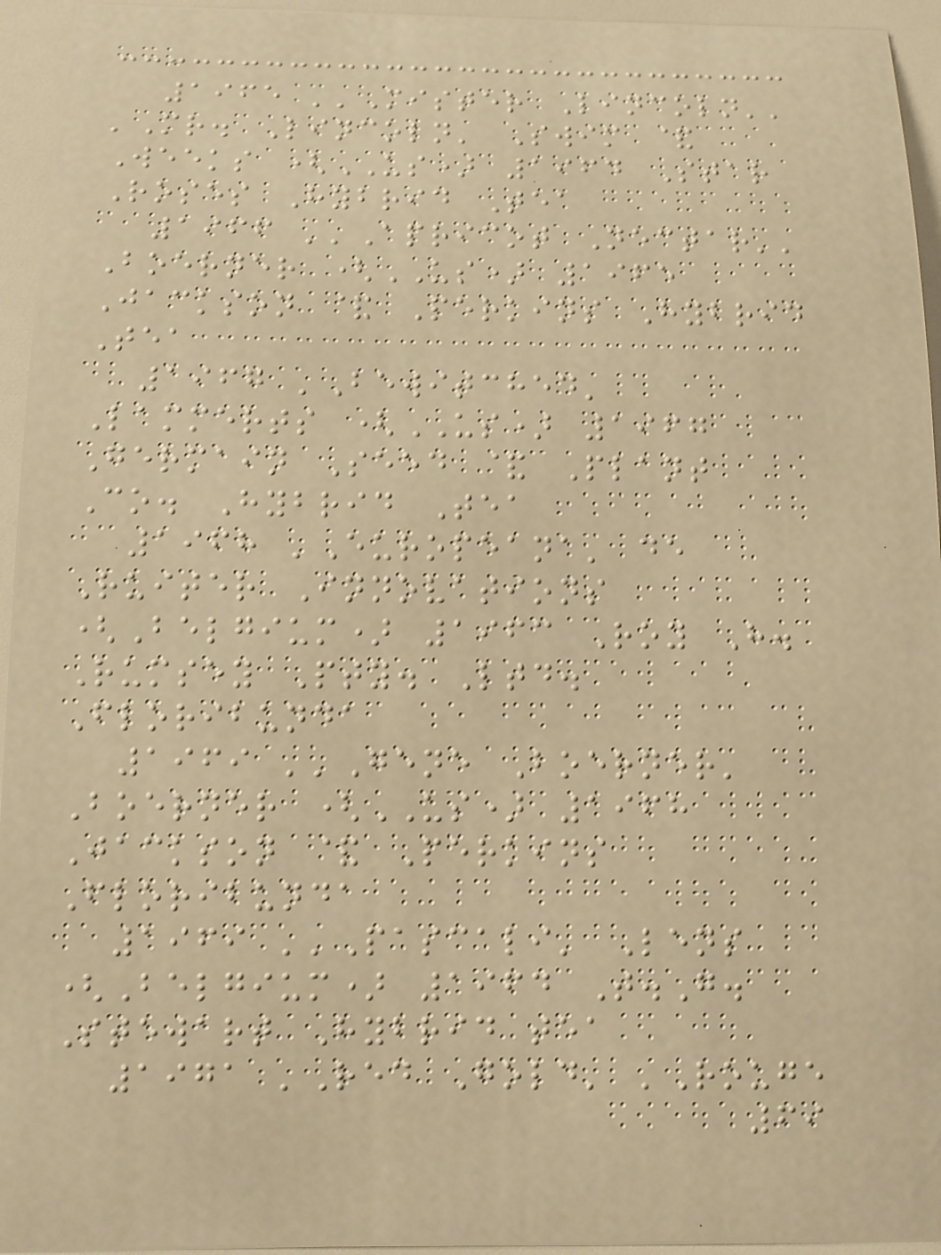1965 ''Mister Lincoln''
'Mr. Lincoln' Swim &
Weeks (US) 1964 Star
Roses Hybrid Tea
1966 ''Apricot Nectar''
Boerner (US) 1965
Jackson & Perkins Hybrid
Tea
1967 'Bewitched'
Lammerts (US) 1967
Germain Seed & Plant
Co. Hybrid Tea
1968 'Europeana' de
Ruiter Innovations
(Belgium) 1963 Roy H.
Rumsey Pty. Ltd.
Floribunda
1969 ''Gene Boerner'
Boerner (US) 1968
Jackson & Perkins
Floribunda
1969 ''Pascali' Lens
(Belgium) 1964 T.G.
Stewart Hybrid tea
1971 'Red Gold' 'Rouge
69
